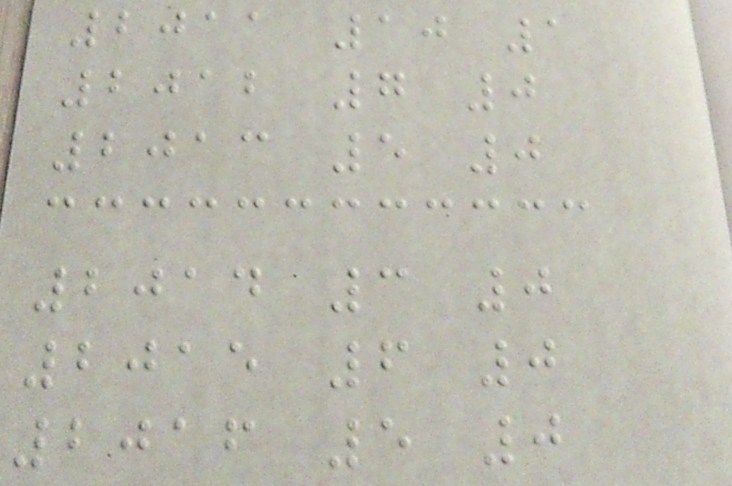2011 10 1
2012 7 0
2013 5 0
2014 3 0
2015 6 0
2016 5 0
